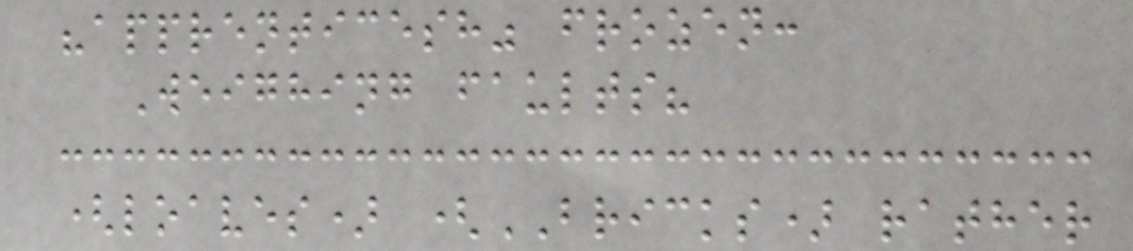"apprenticesh" frozen:
Weighing faults?
(loaves) (BRICKS) rather
